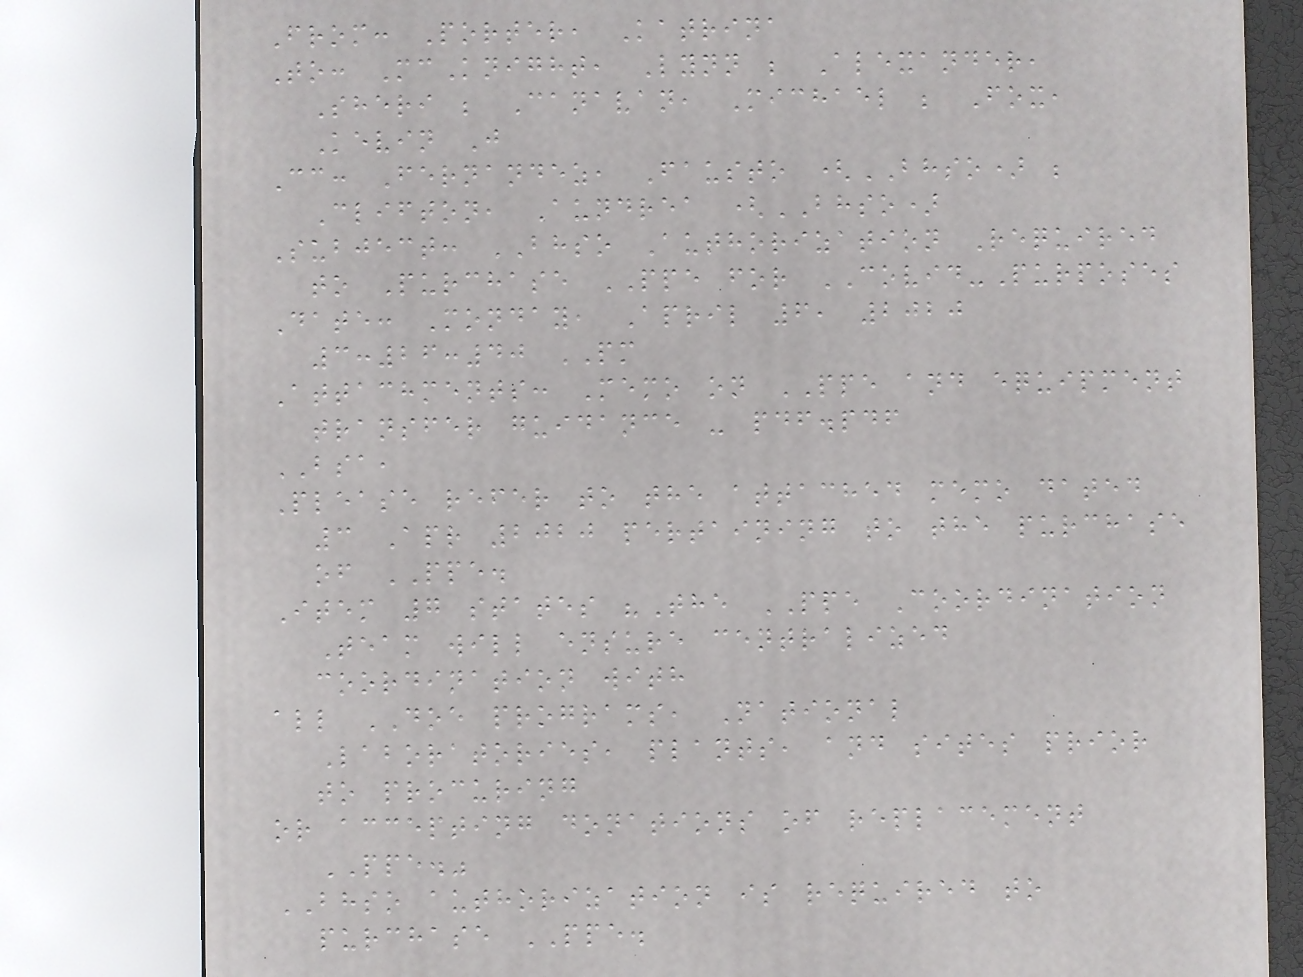From: Porter, Katrina
To: McKnight, Lynn ; Alexander,
Sheri ; Canavan, Michael ; Fox,
Kevin J
Cc: Fernandez, Fausto (BHSO) ;
Clifton, Aundrea (BHSO)
Subject: BHSO Authorization Required
to Purchase PPE for COVID-Purposes
Date: Monday, April 6, 2020
3:26:40 PM
Attachments: Memo on PPE and equipment
transfer guidance - pdf.pdf
BSA,
Please refer to the attached memo dated
3 Apr 2020 pertaining to the purchase
of PPE.
Item 7 states "The PPE Coordination
Team will ensure centralized
coordination with
all DOE programs, National
Laboratories, plants, and sites prior
to procuring
or accepting donations of replacement
PPE."
BHSO authorization is required to
purchase PPE.
